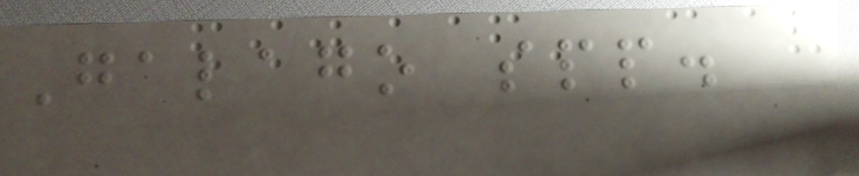Galago spp.
